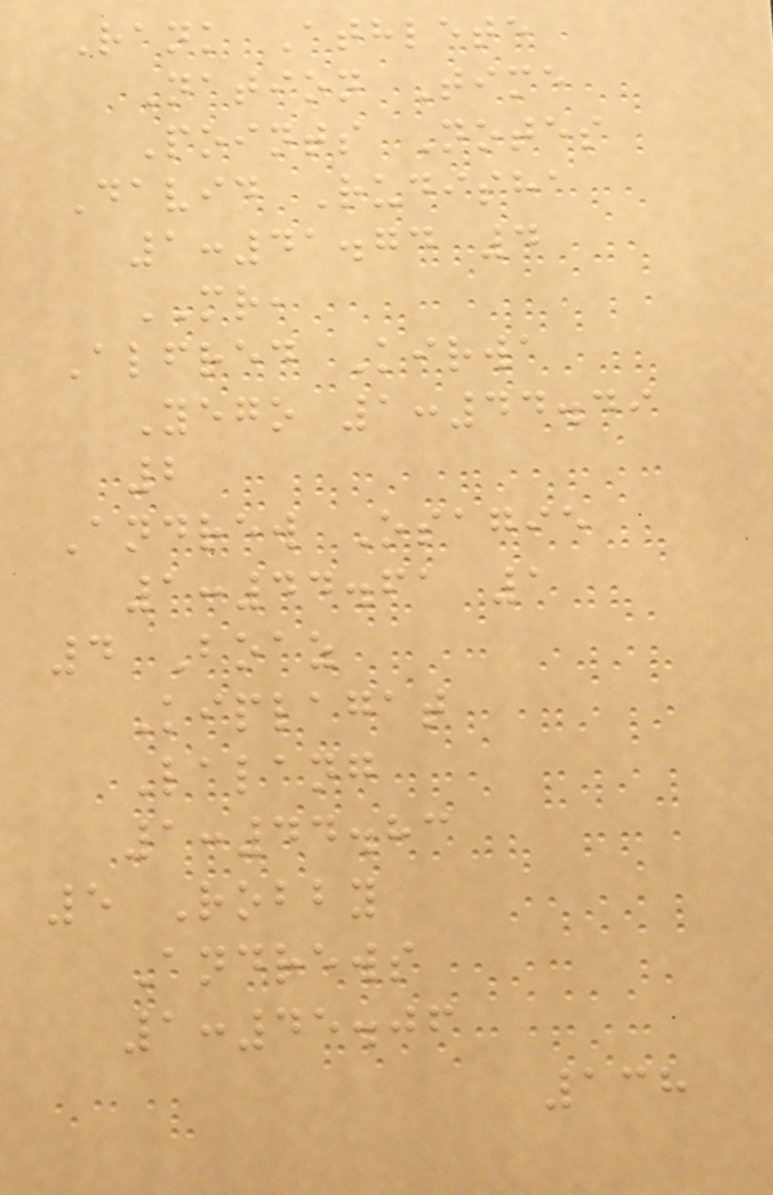Rank Athlete
Nation Time
Points Notes
David Rudisha
1:41.74 4
MR,
Alfred Kirwa
Yego 1:44.49
2
Andrew Osagie
1:44.61 1
4 Boaz
Kiplagat
Lalang
1:44.83
5 Robby
Andrews
1:45.06
138
